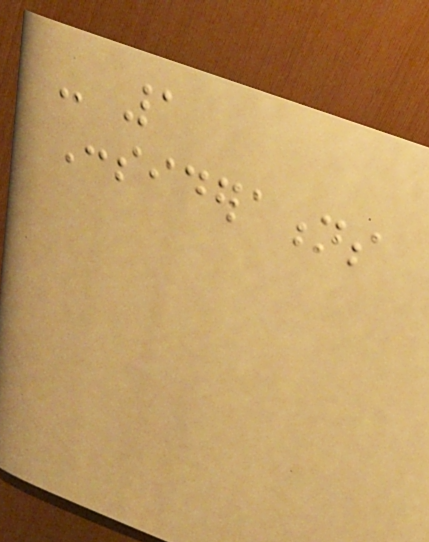- 1
Considerations
